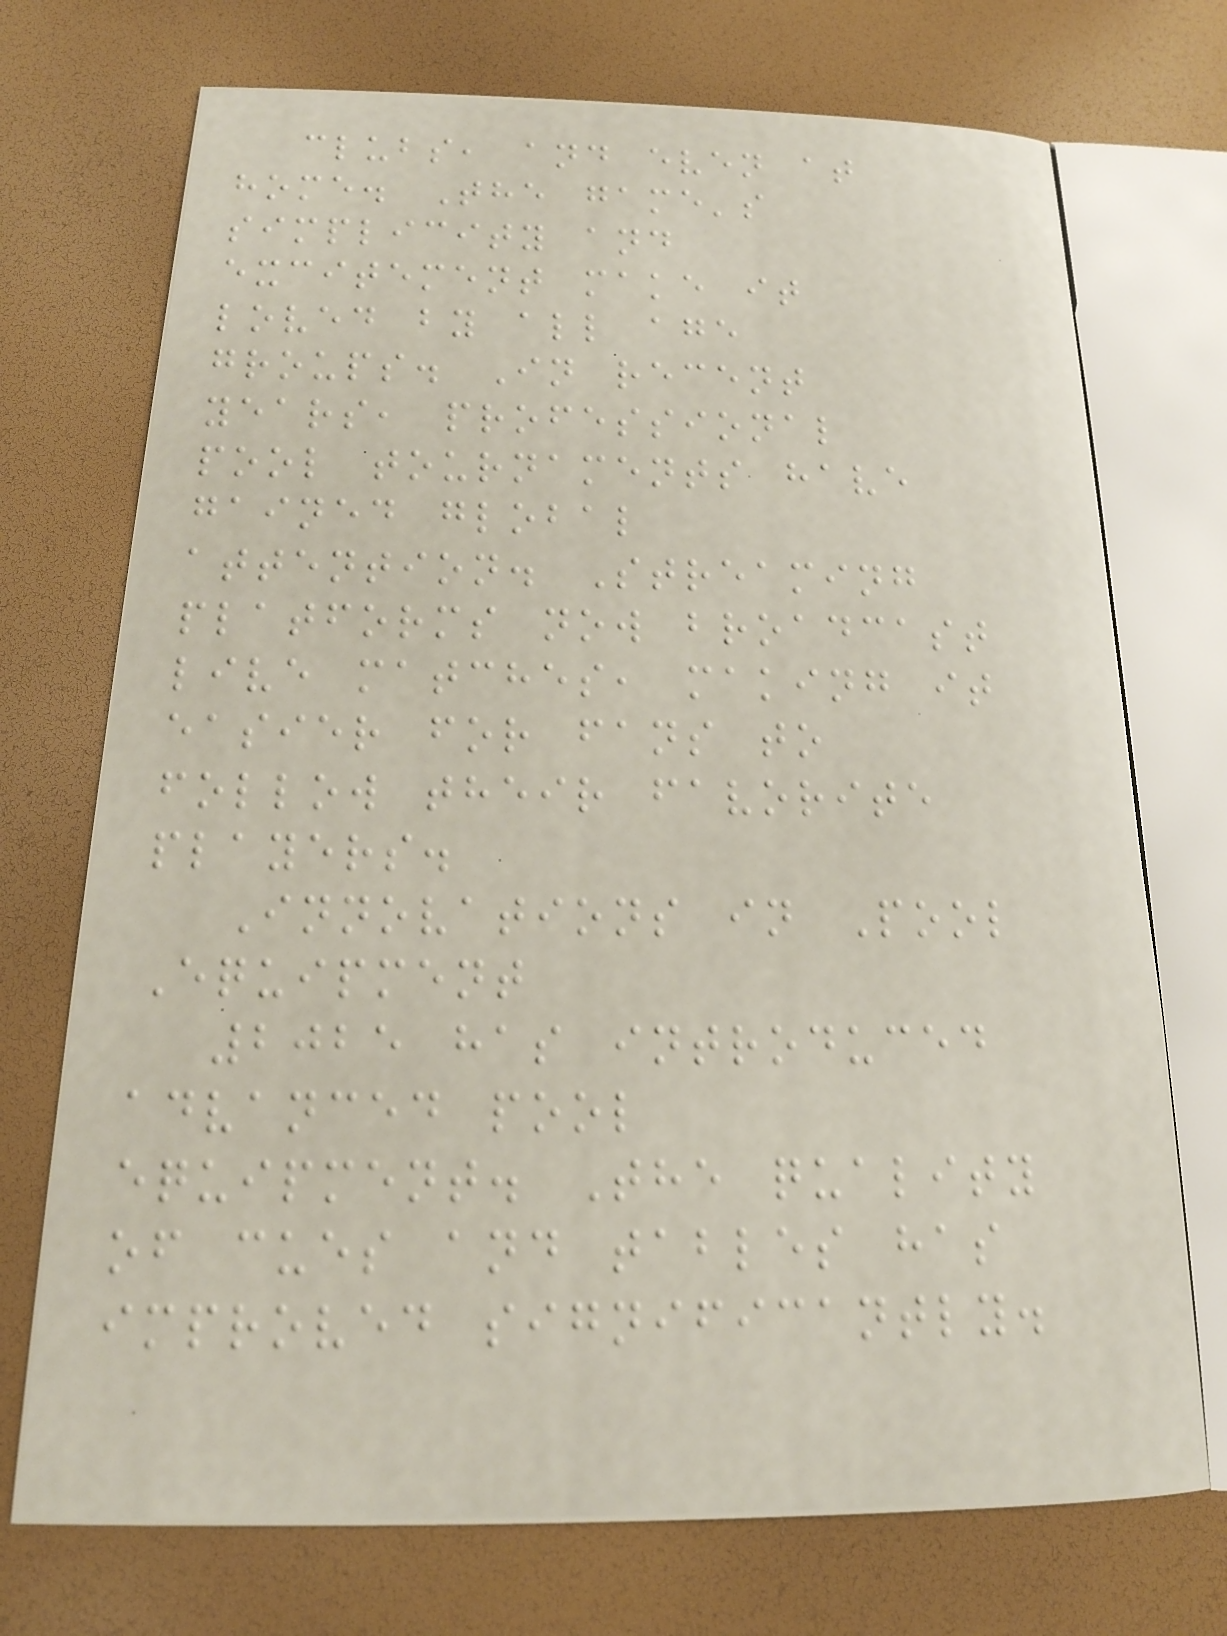clubs, and even at
home. The game's
simplicity and
excitement make it
loved by all age
groups. In recent
years, professional
pool tournaments have
gained global
attention. Streaming
platforms now broadcast
live matches, making it
easier for fans to
follow their favorite
players.
Innovations in Pool
Equipment
2025 has introduced
advanced pool
equipment. The quality
of cues and tables has
improved significantly.
